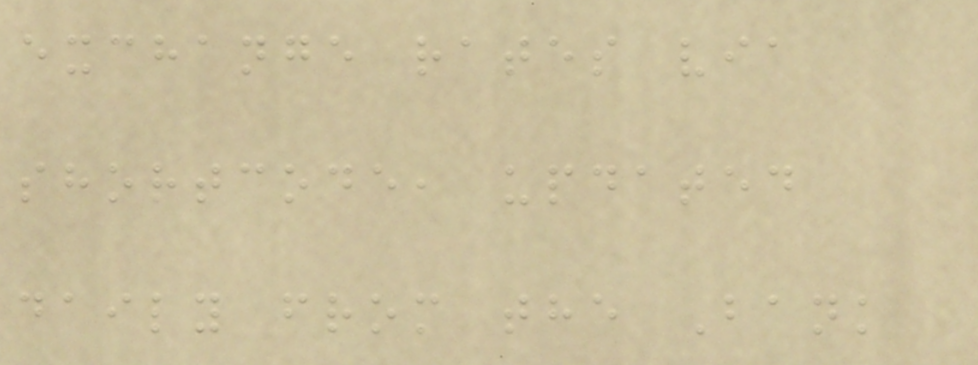exchange rates via
shortcode, updated
daily from the Bank
